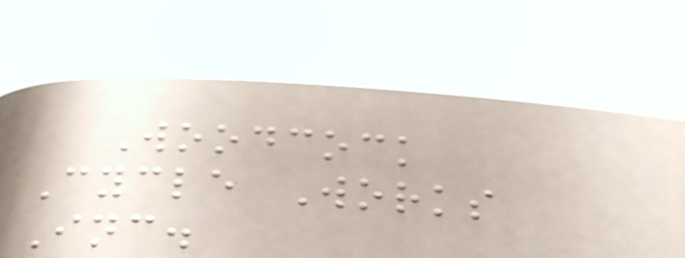Woodcock
Cycle Works
Inc.
